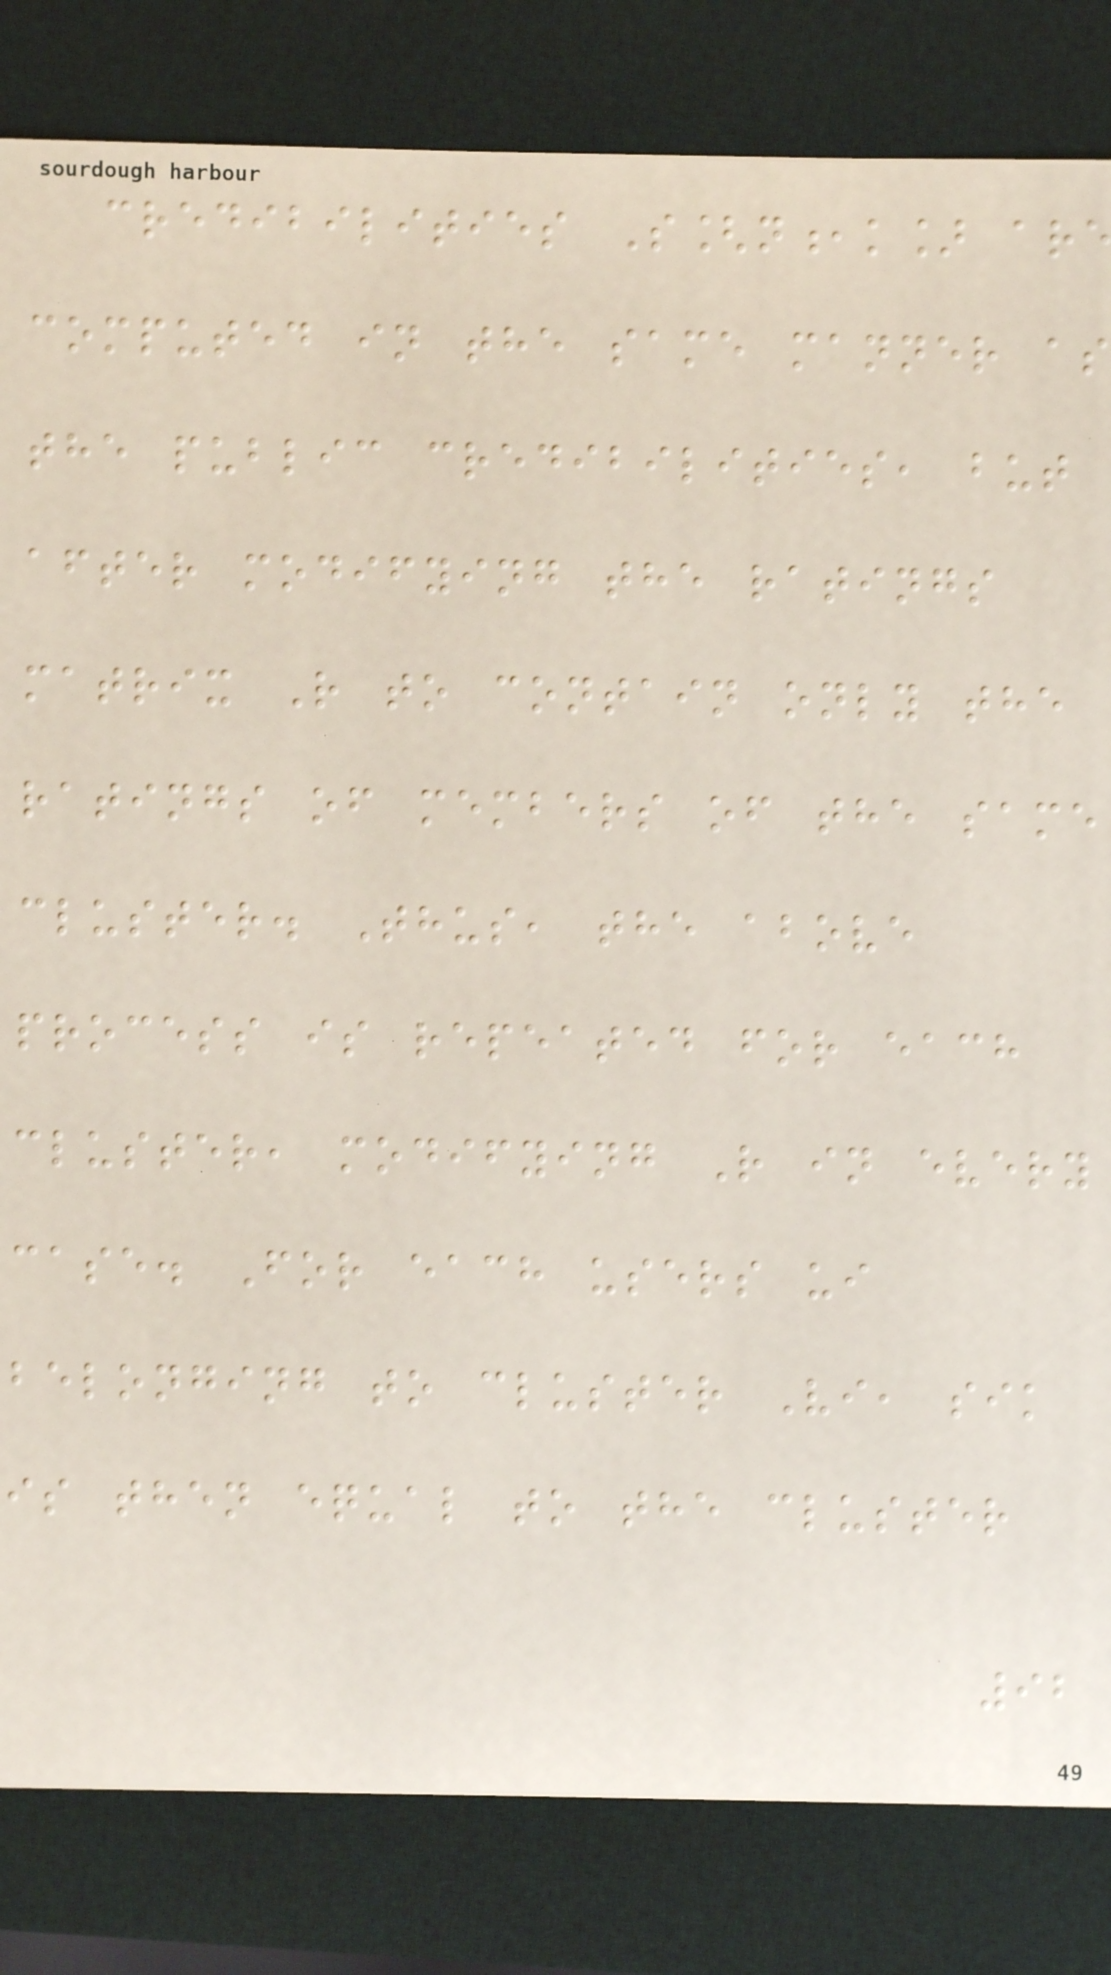credibilities S[n,k] ar
computed in the same manner as
the public credibilities, but
after modifying the ratings
matrix R to contain only the
ratings of members of the same
cluster. Thus, the above
process is repeated for each
cluster, modifying R in every
case. For each users ui
belonging to cluster Vi, sik
is then equal to the cluster
92
